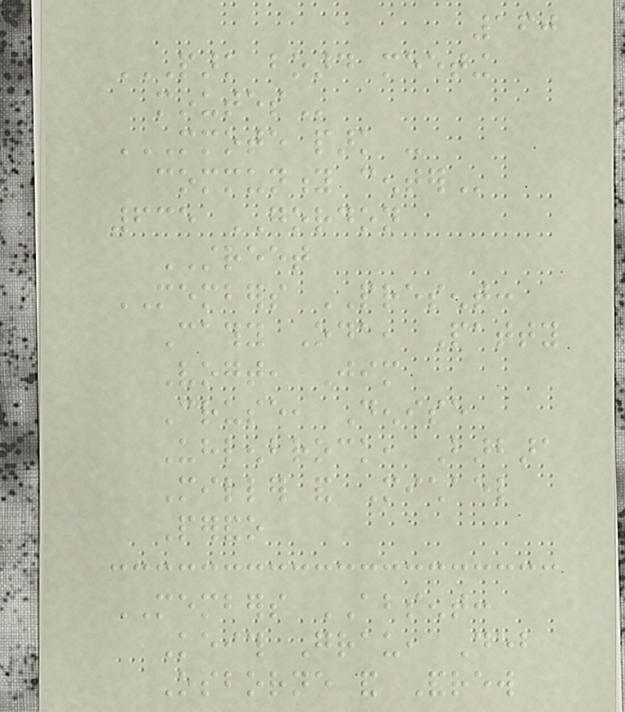160
PARK BOARD MEETING
MINUTES
MMOTE PARK -
COMMUNITY CENTER
635 GORDON
STREET
MEMBERS PRESENT:
Cathy Oda, Patty
Vogt, Jim
Cruse, Denise
Uhlenbrock, Barbara
Miller and Michael
Perando
MEMBERS ABSENT:
Keith Grau, Deb
Osborne and Andrew
